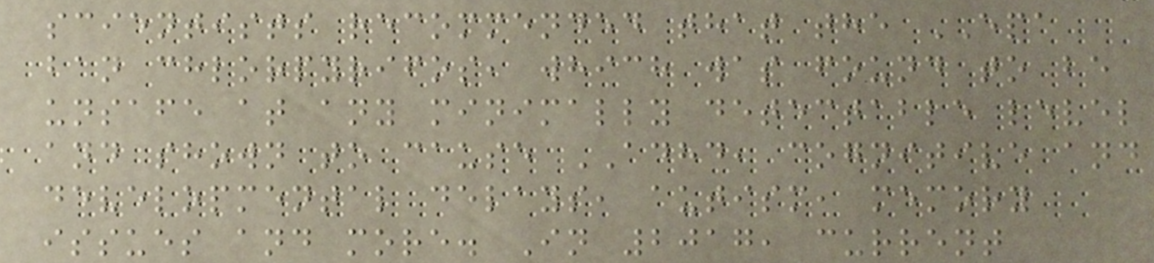scientists recommended that the EPA
ban chlorpyrifos, which was found to be
unsafe at any minimally detectable level
and shown to cause ADHD, cognitive and
developmental delays, autism, memory
issues and more. In 2017, current
